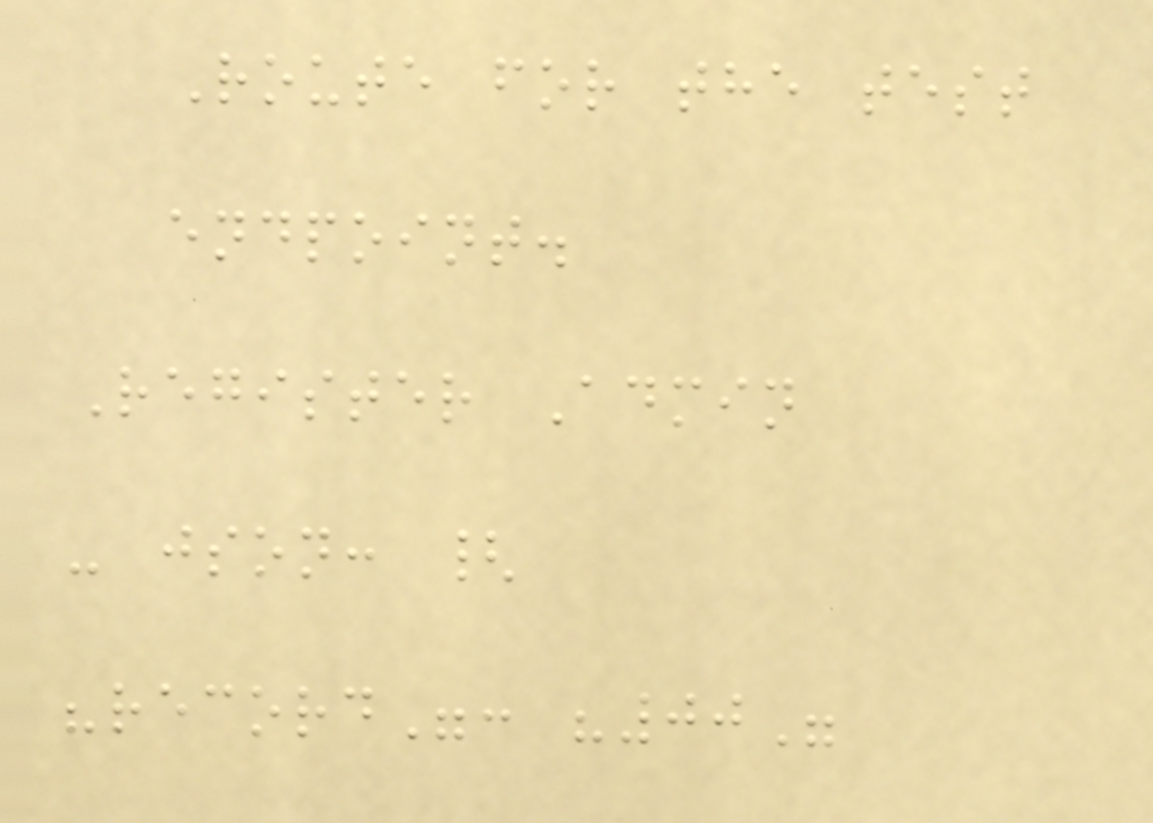Route for the test
endpoint.
Register Admin
- json: {
"record": "00"
